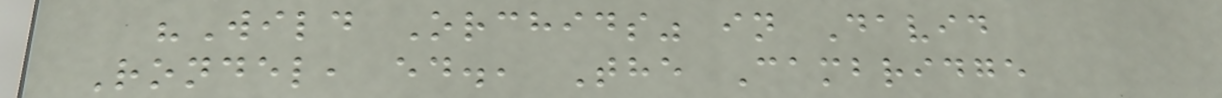"Wild Orchids" in David
Rondel, ed., The Cambridge
